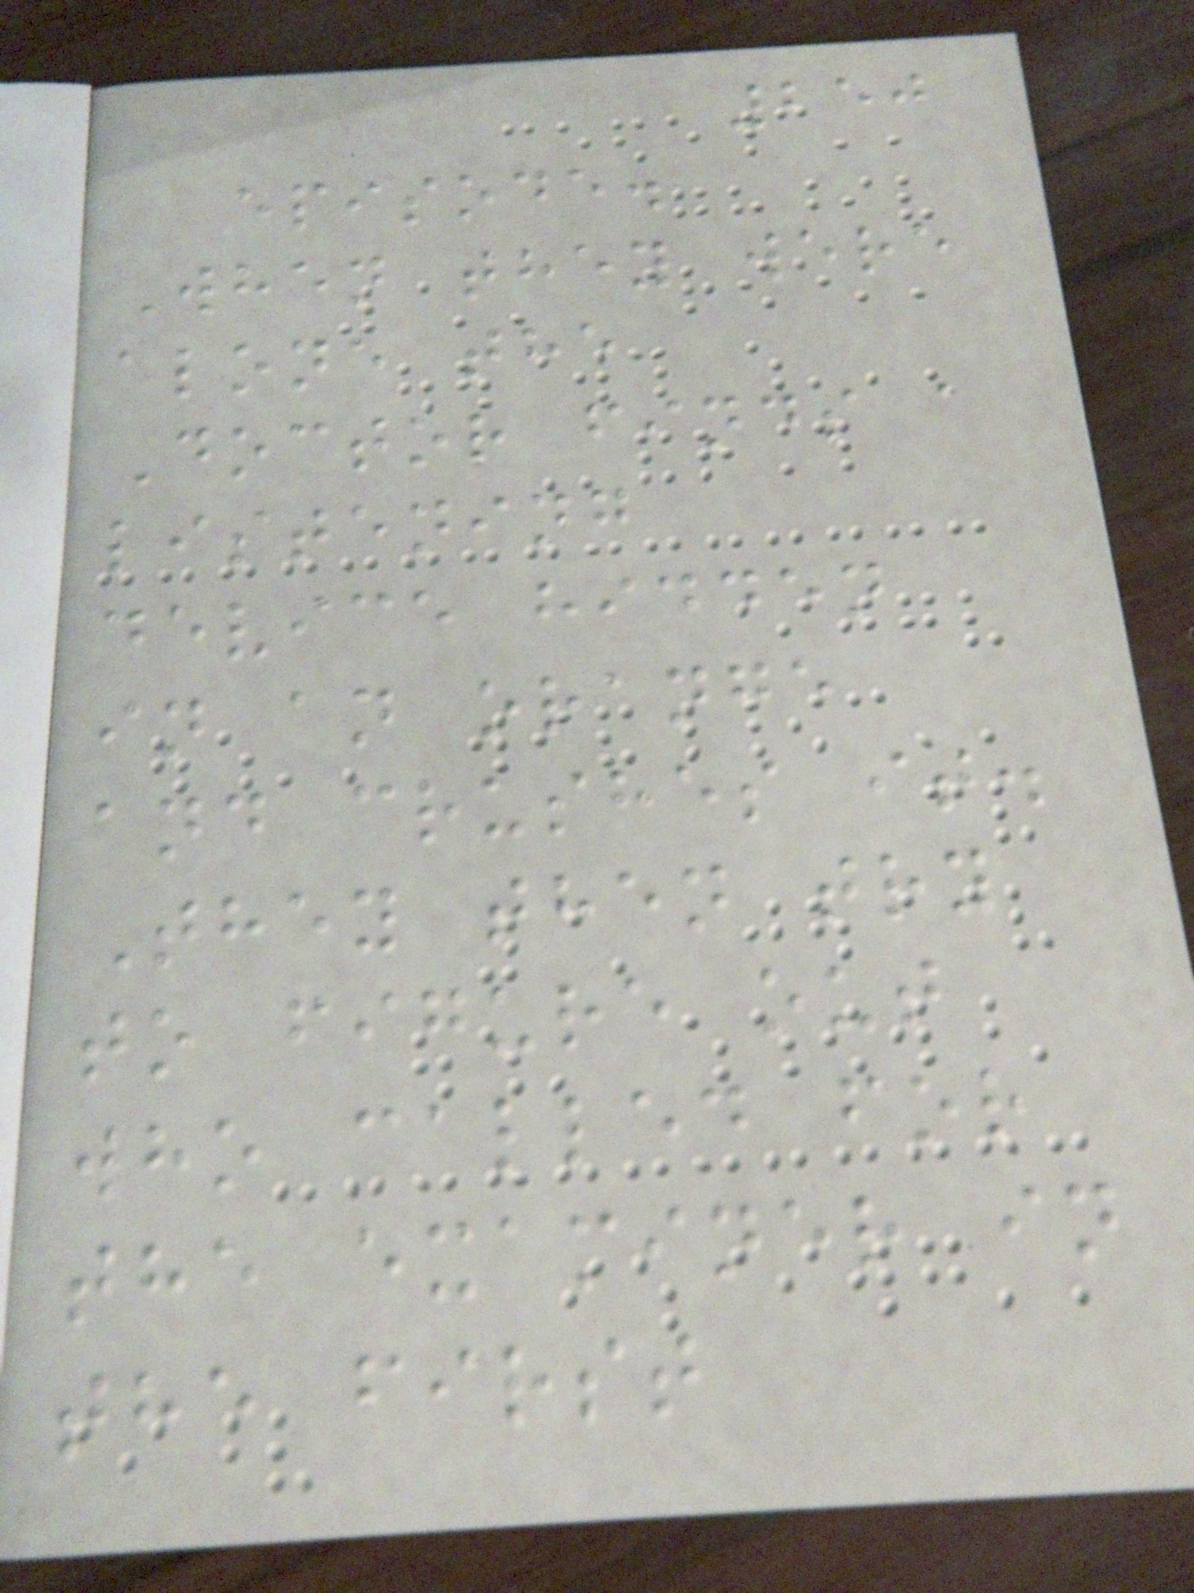250
episode.
When they were
alone the
Doctor finds a
listening
device hidden
in an orange
and crushes it.
They then try
to figure out
who called for
the examiner in
the first
